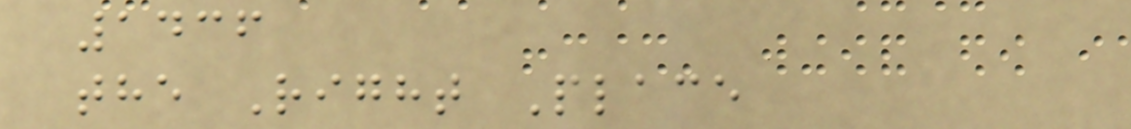1436
the Right Place
